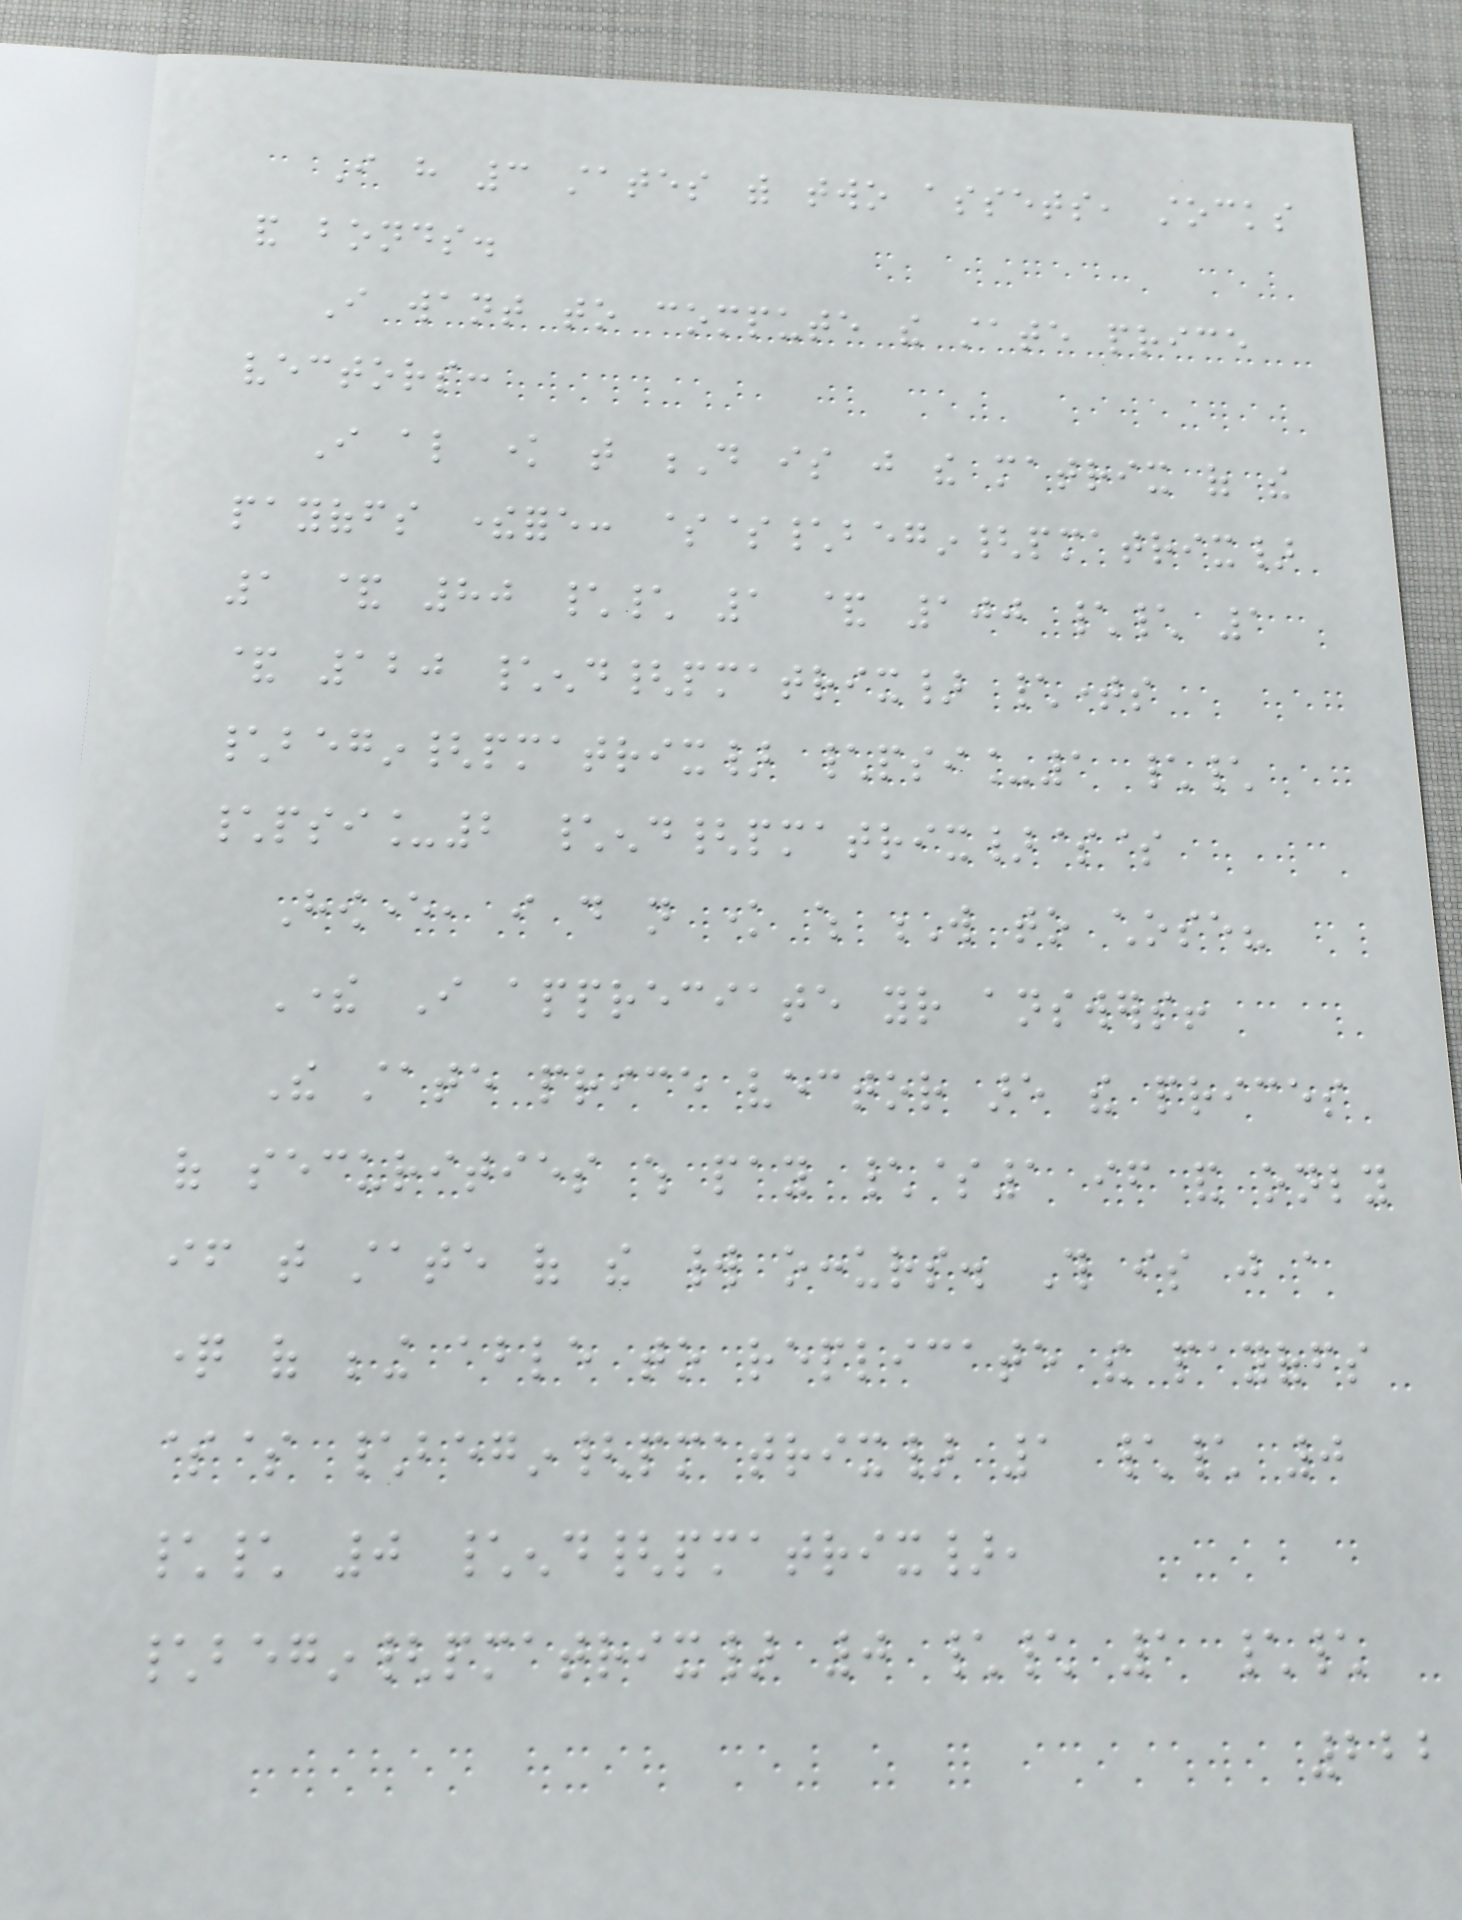I have 3 states with two assets, stocks
and bonds.
I want to compute the state price
vectors:
I also know that D is just the matrix of the
payoffs therefore: $$\begin{pmatrix}
1 & 80 \\ 1 & 100 \\ 1
& 120 \end{pmatrix} \times
\begin{pmatrix} \psi_1 \\
\psi_2 \end{pmatrix}$$
However, i do not know which W to chose?
There I appreciate your answers!
The state price vector are the prices
of securities which pay \$1 if and only
if that state of the world occurs. This is just a
question of being able to replicate the payoffs
$$ \begin{pmatrix} 1 \\ 0
\\ 0 \end{pmatrix},
\begin{pmatrix} 0 \\ 1 \\
222
